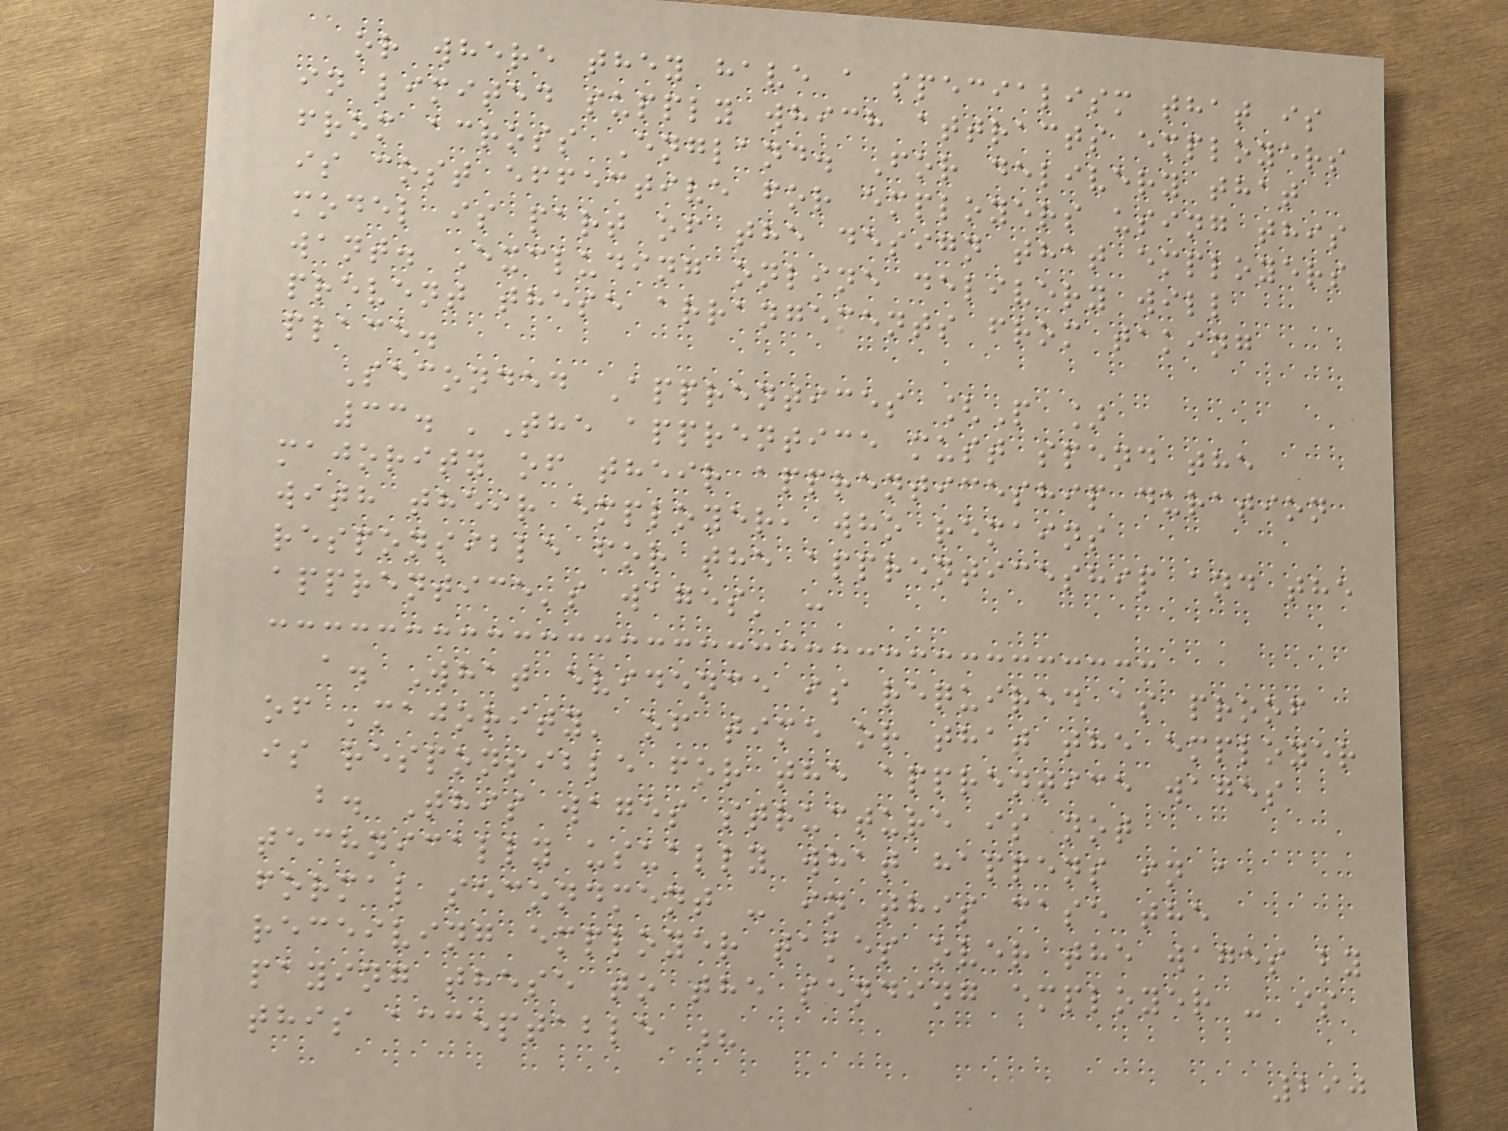or where they have a specialism that is
in limited supply which attracts employers
from across England. For delivery that
is cost effective for employers using this
model is part of the design that employers
want. Excluding online delivery will
prevent these arrangements from taking
place.
Seconded Apprentices [P ]
33. 'The apprentice must spend the
majority of their apprenticeship duration
with their employer, who remains
responsible for the apprenticeship and the
apprentice's wages' :
a. What evidence is required as proof
of 'majority' of time or that the employer
is responsible for the apprentice wages
b. This wages structure is not
technically usually what happens in a
formal secondment - in this case the
receiving employer takes over the wages by
paying these to the sending employer - is
this acceptable ?
290
